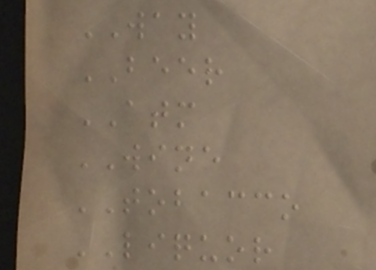WAY
BEER
ATM
WINE
TOBACCO
LIQUOR
